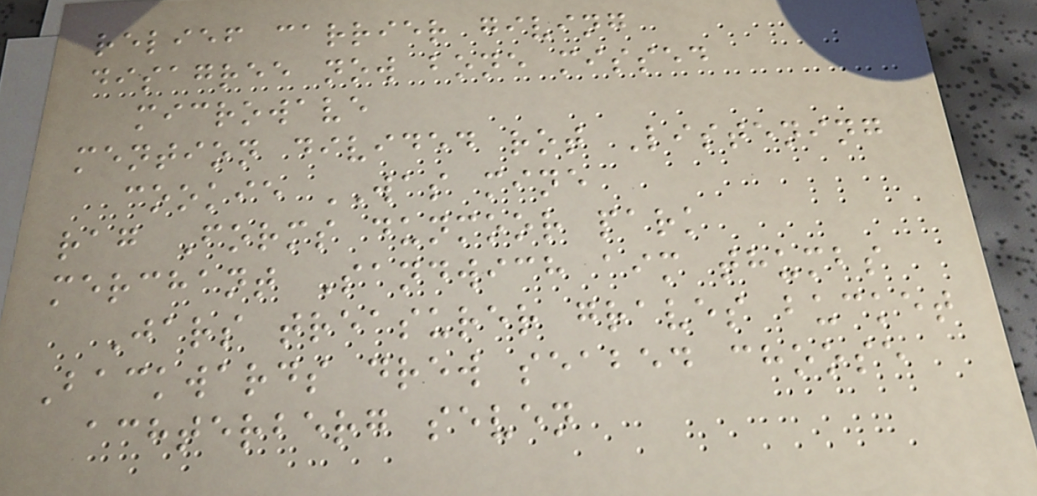relief carrier giving
disagree now bone missed
microwave
mention divided rot Listening
cookie WAS mine
rag Forms dunmoor park
merchant Sandwich aim thumbs
Jars treasurer graves bucket
Backwards drew seabed choose
achterberg seven
